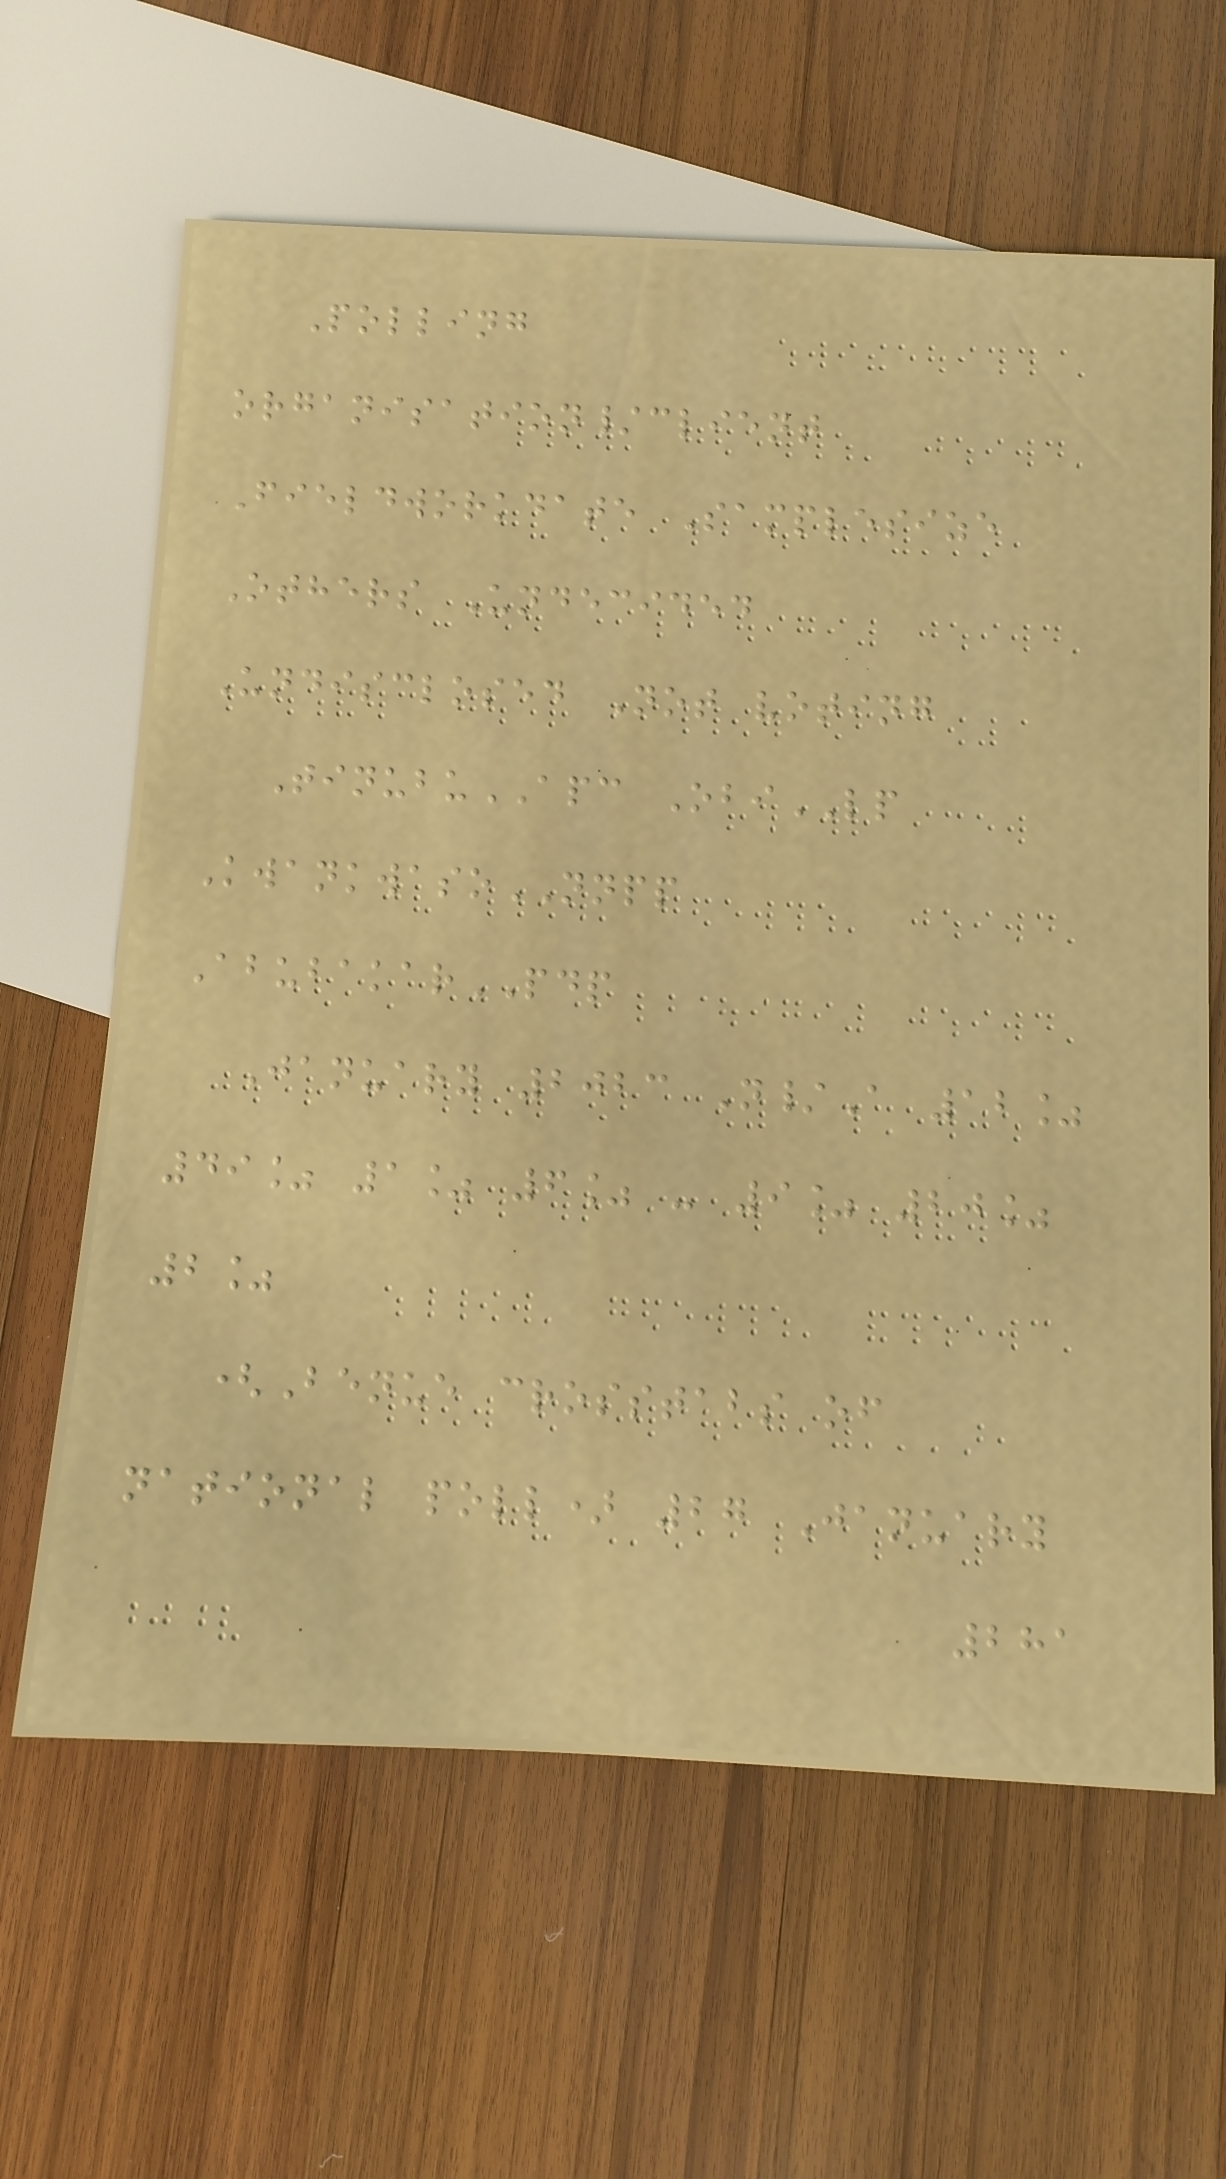Polling
organisation/client
Fieldworkdate Samplesize
Others Undecided
Undisclosed Not voting
TinubuAPC ObiLP
KwankwasoNNPP
AbubakarPDP
January 2023 N/A 12%
49% 1% 6% - 9% 20%
2%
(Benue crosstabs of
national poll) 27 January
281
